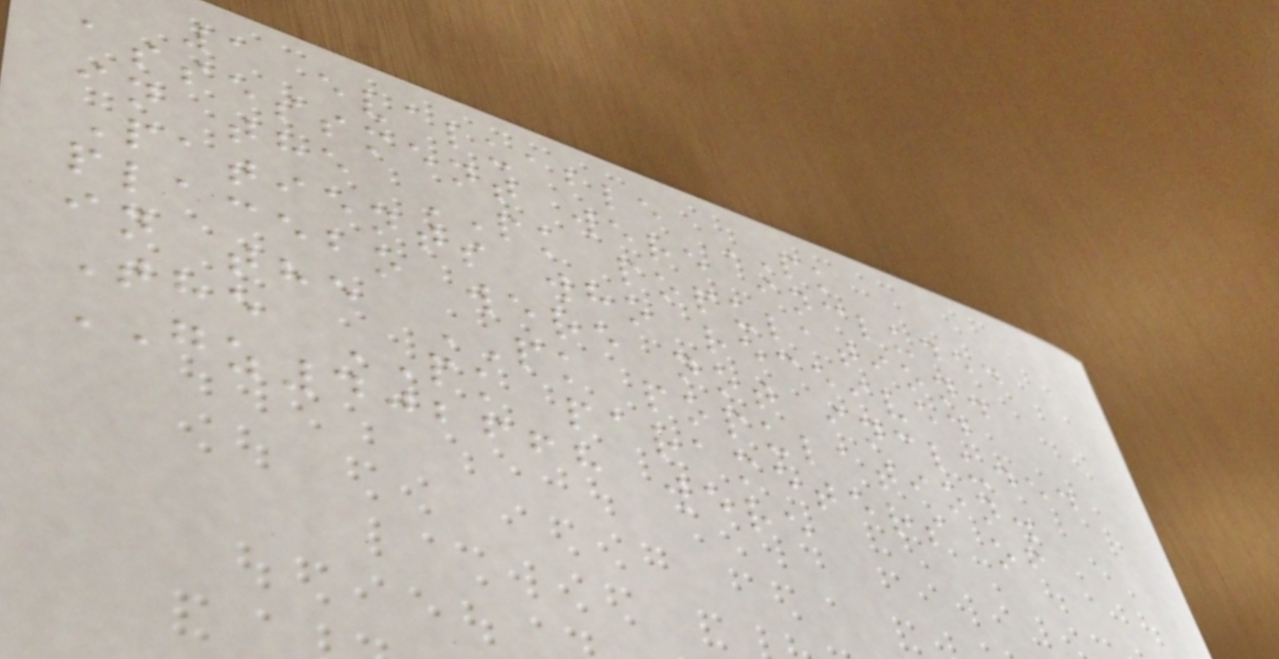1 evaluable PK
assessment were included
in the PK population.
Patients who received
placebo were not included
in the PK population.
The PK parameters of
GZ402668 were
